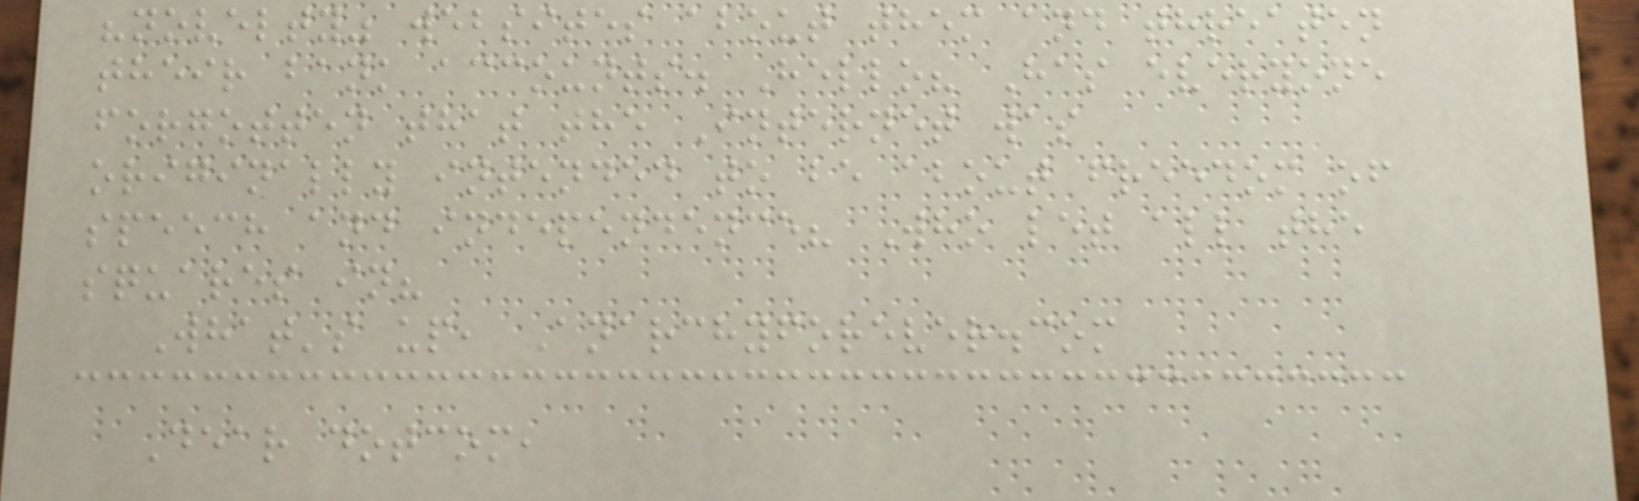"novelty" websites about them and threaten
their bank accounts. Hello? Has everyone
forgotten that the Internet was
originally intended to be about freedom of
speech and independence? Who let all the
squares in?
What's up, Anarchyforever.com
Dear dotcom,
